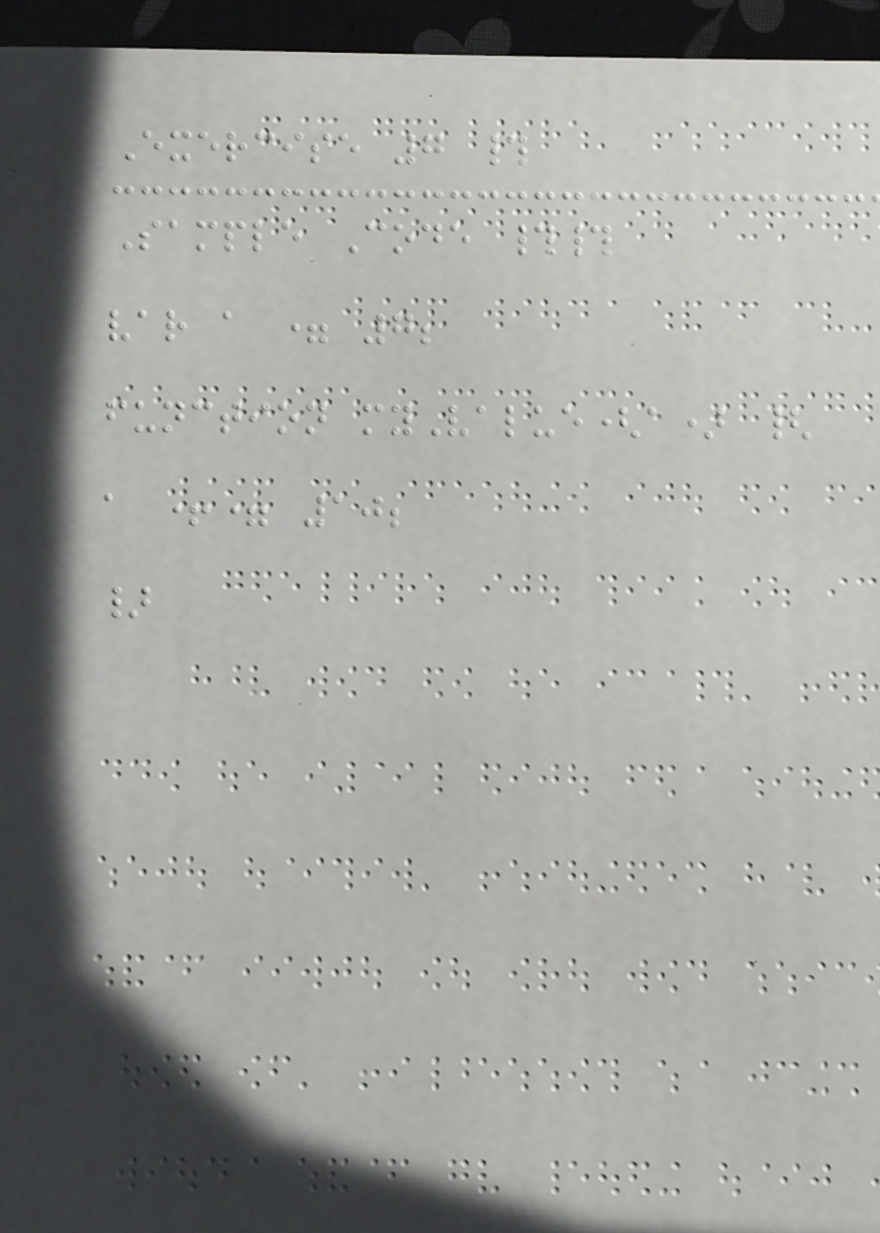Exercise 7 #
Sample Code ##
var a = 7;
function myValue(a) {
a += 10;
}
